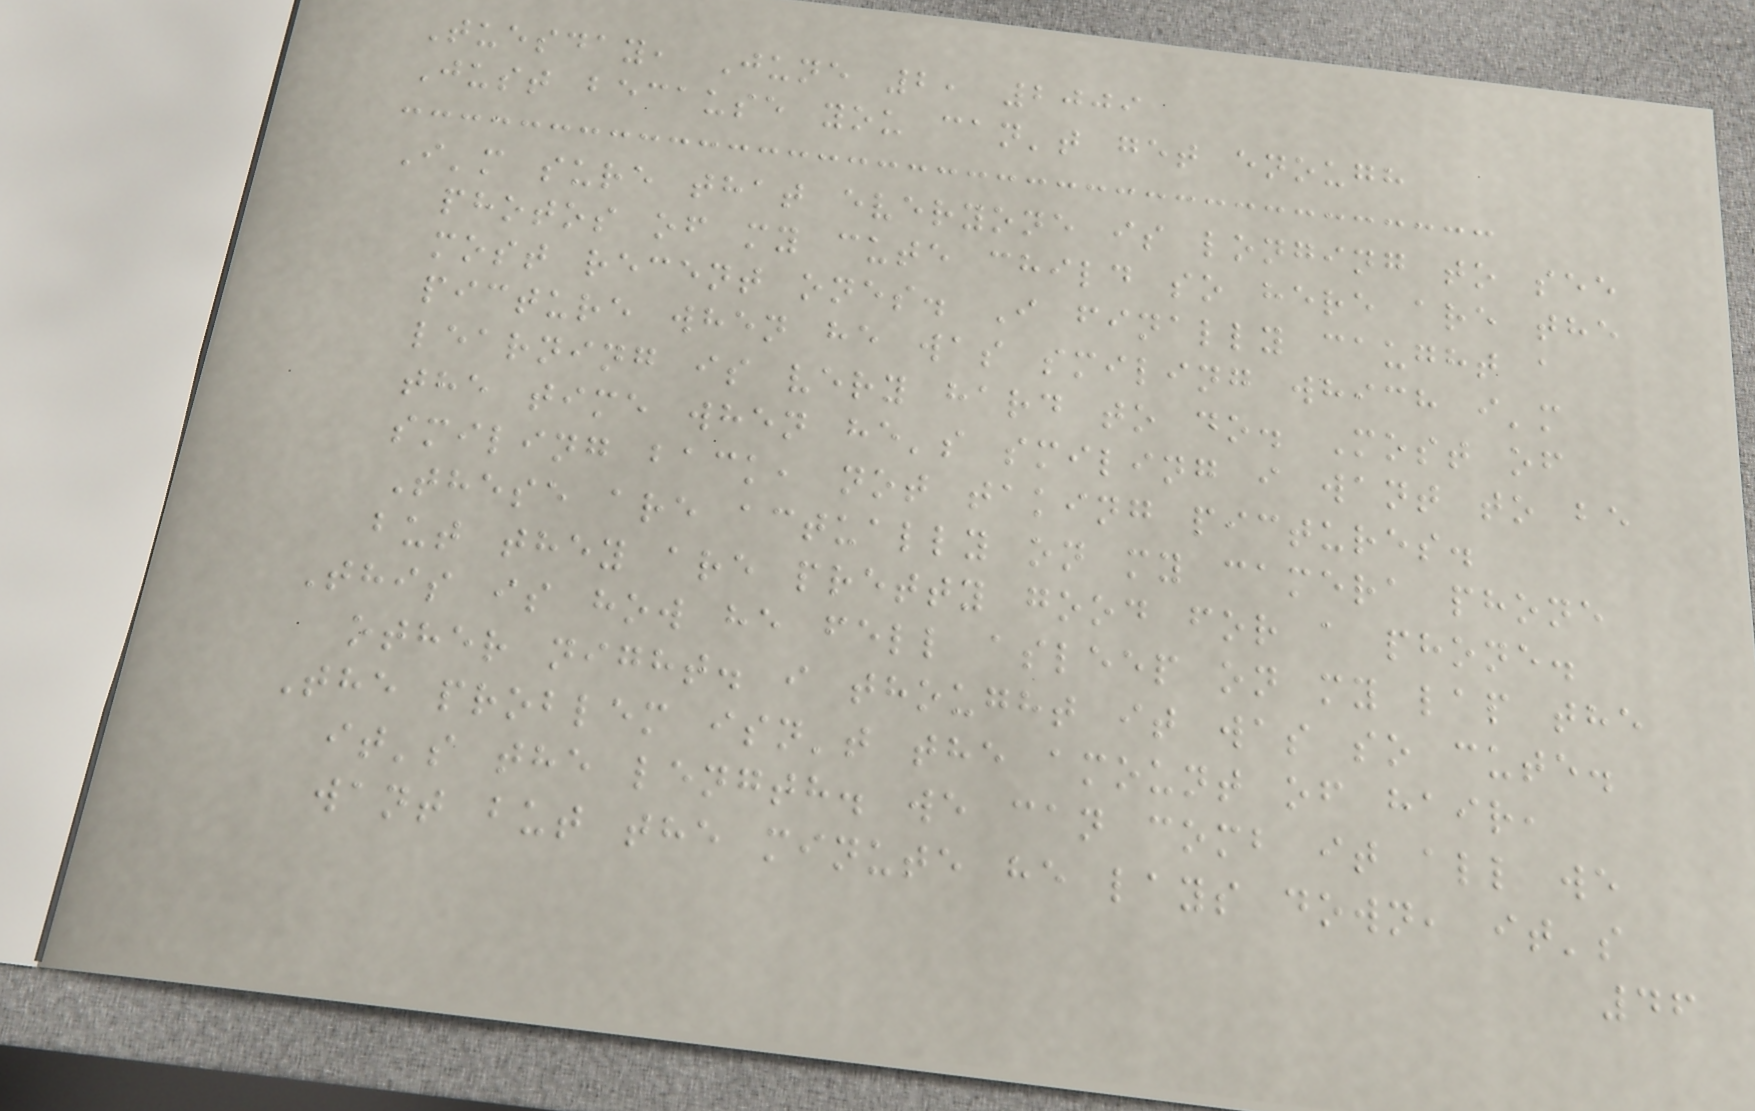Tuesday, June 2, 2009
Just because you can't get enough
I'm sure that everyone is longing to see
photos of my cute child so here are the
most recent ones. I finally caught a
picture when he was smiling which i'm
learning is very hard to do. Most of
the time when he's smiling i want to be
smiling back, not taking pictures.
These are actually on my camera phone
but they are pretty good for a phone.
This is how he fell asleep on my lap the
other night. i thought it was so cute.
The problem isn't the amount of hair,
it's the length. we can comb it all we
want but the minute he lays down, it's
46
